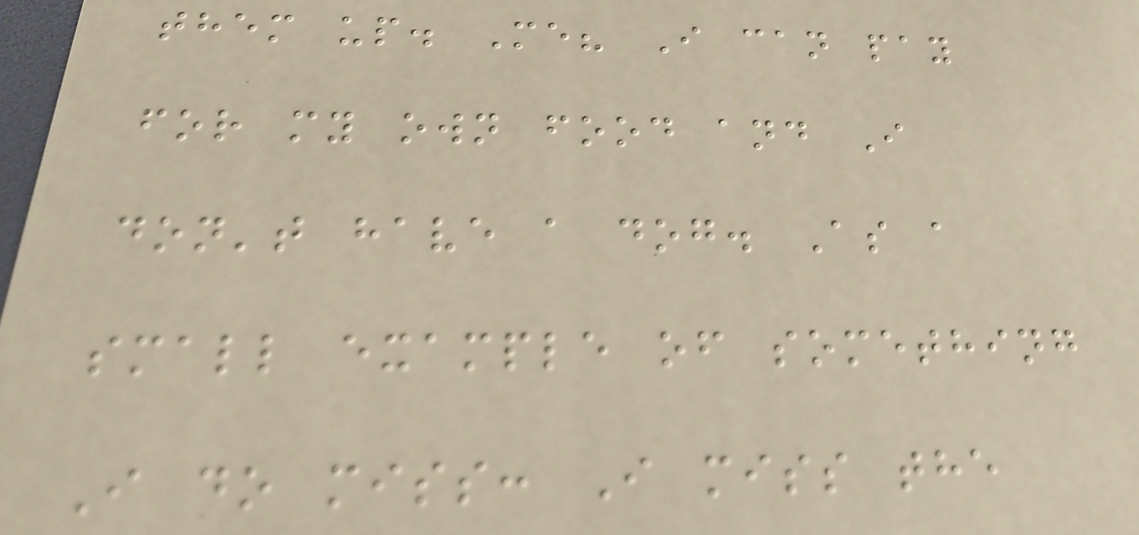them up. Me? I can pay
for my own food and I
don't have a dog. As a
small example of something
I do miss: I miss the
